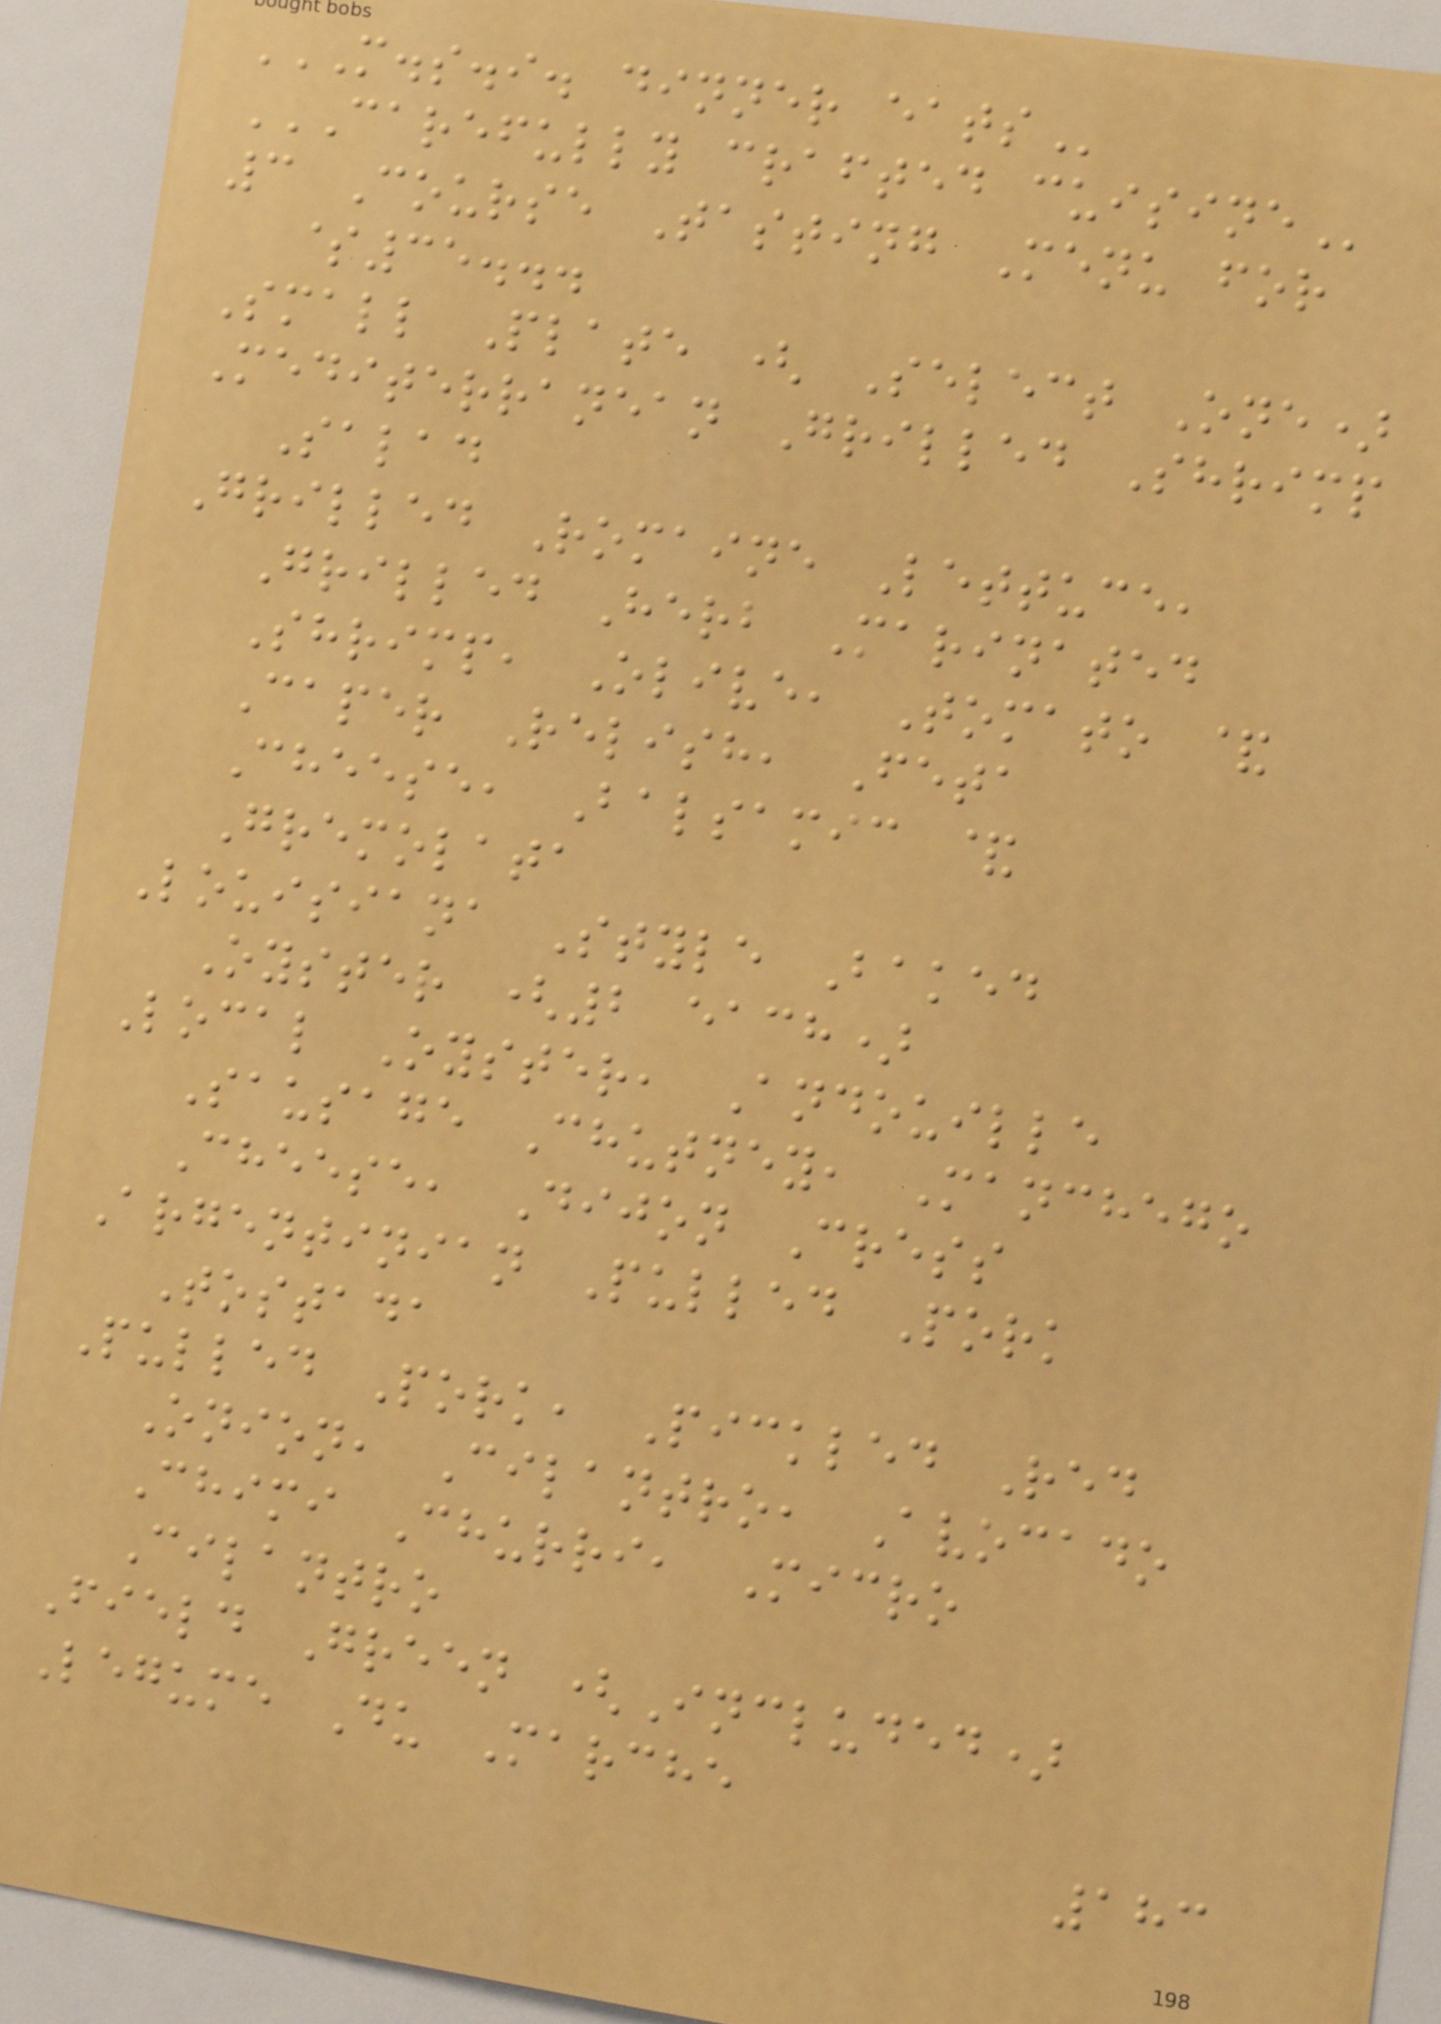M.S.I. DINNER EATS
CAREFULLY CRAFTED CUISINE
3 Course Tasting Menu for
$35...
Small Plate ( Select One)
Mediterranean Grilled Shrimp
Salad
Grilled Romaine Lettuce,
Grilled Herb Marinated
Shrimp, Olive, Tomato &
Caper Relish, Feta
Cheese, Balsamic &
Gremolata
Louisiana Style Baked
Oyster (2 each)
Local Oyster, Andouille
Sausage Chutney, Manchego
Cheese, Dijon Cress
Argentinian Pulled Pork
Tostada
Pulled Pork, Pickled Red
Onion, Cilantro, Avocado
Chimi Churri, Micro
Cilantro
Field Green (Included)
Legume Du Marche
183
